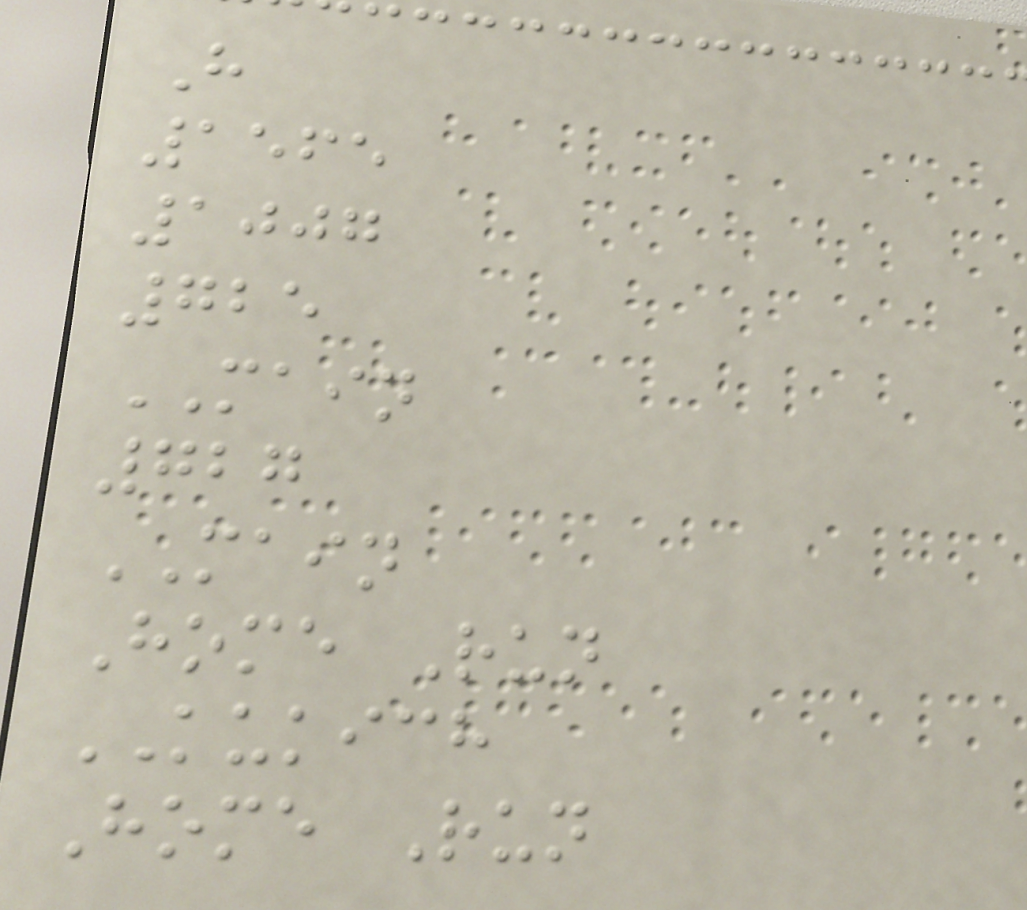H
1565
1007
725
MAIN
727
MAIN
Home Run
KUKICH
Home Run
